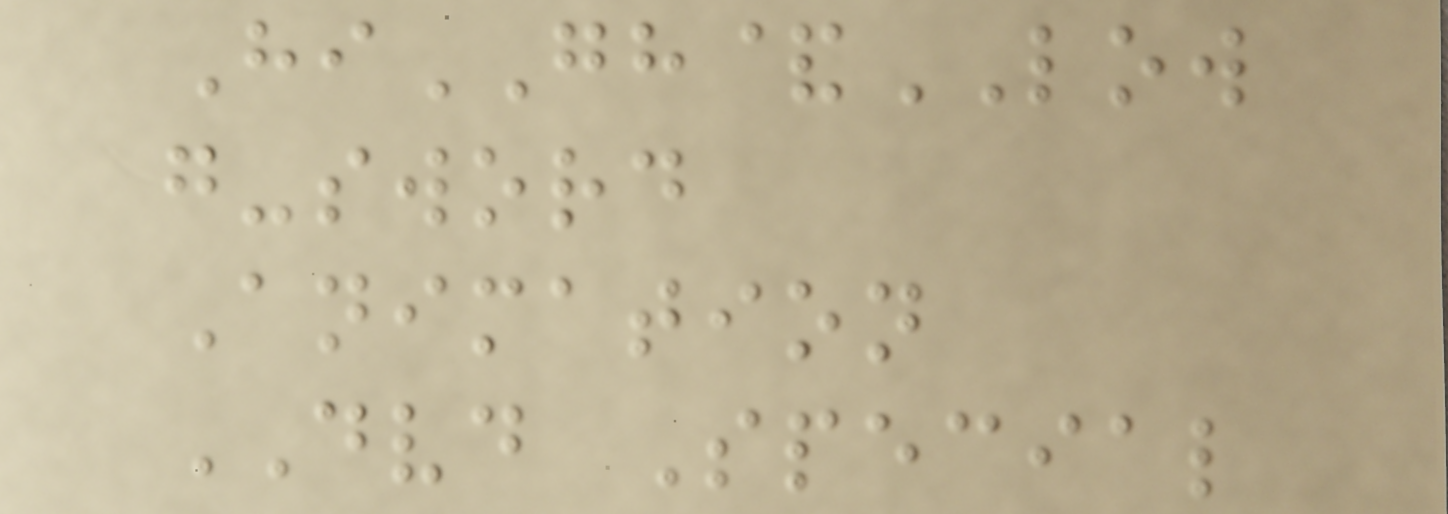HiGH&LOW
g-sword
Animation
DVD Special
